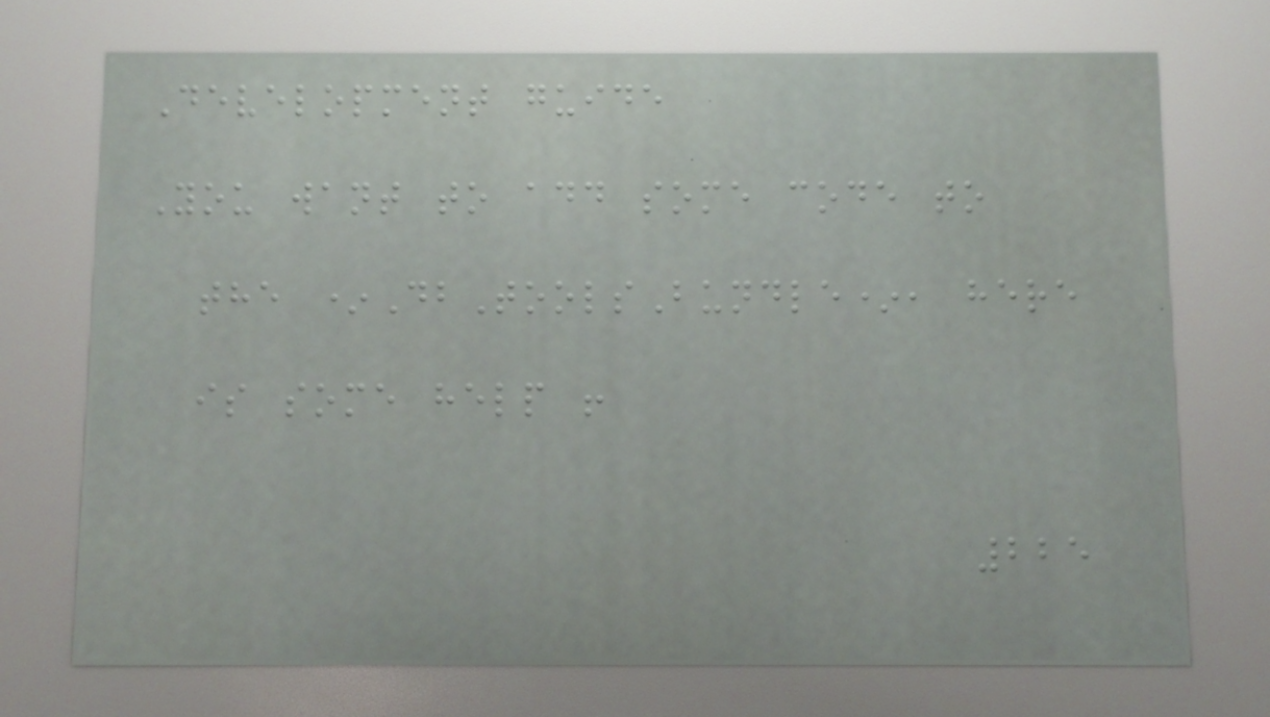Development guide
You want to add some code to
the *DbToolsBundle*, here
is some help !
225
